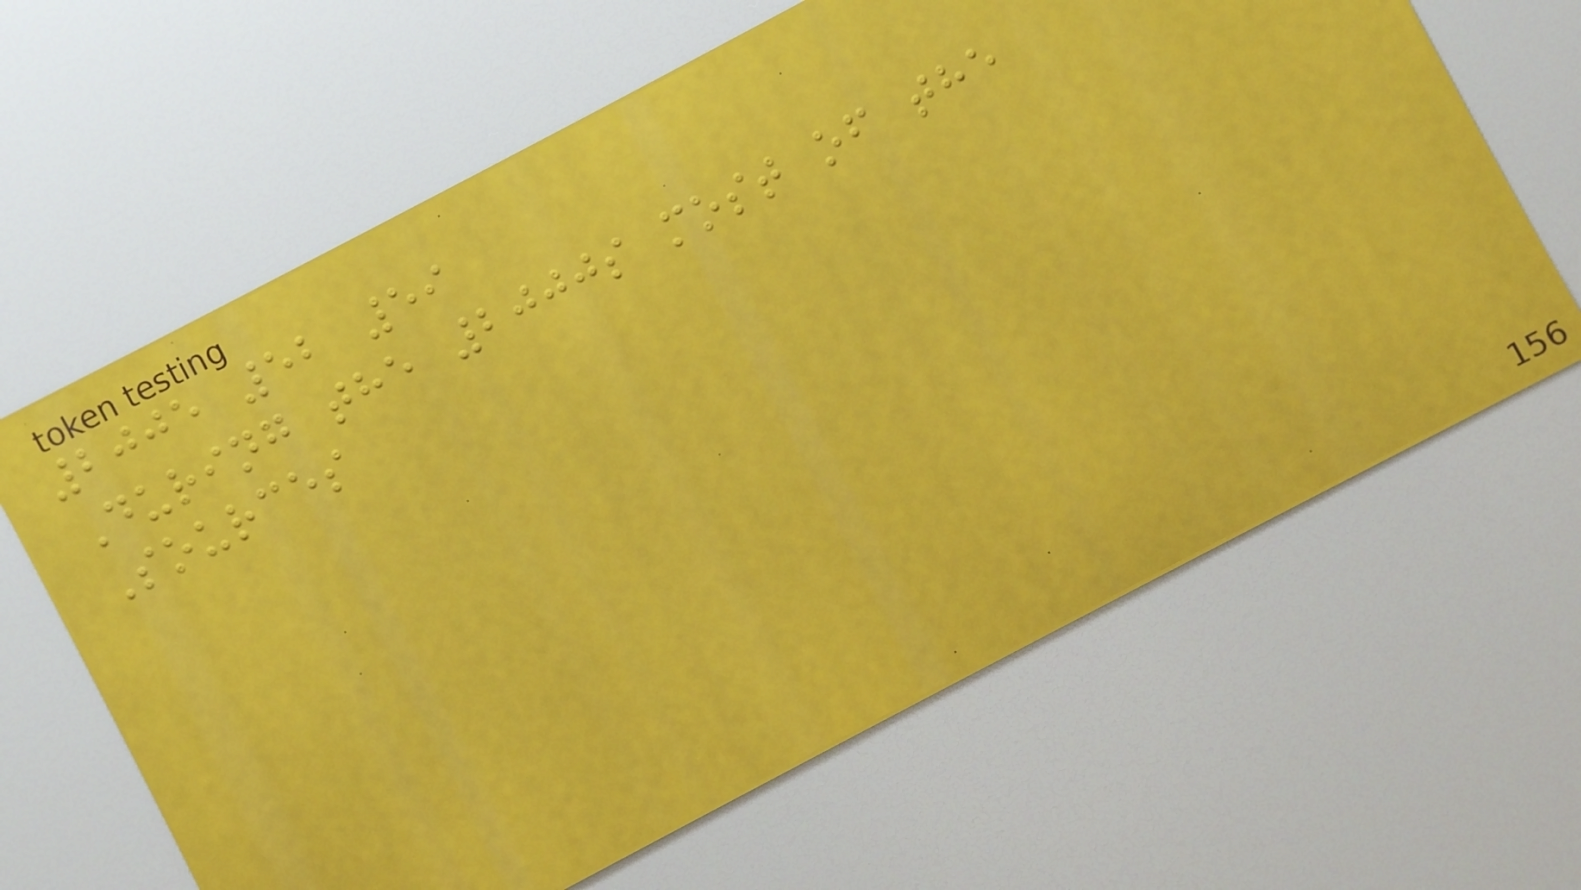2005 52 59
During the 2000s most of the
Sources
